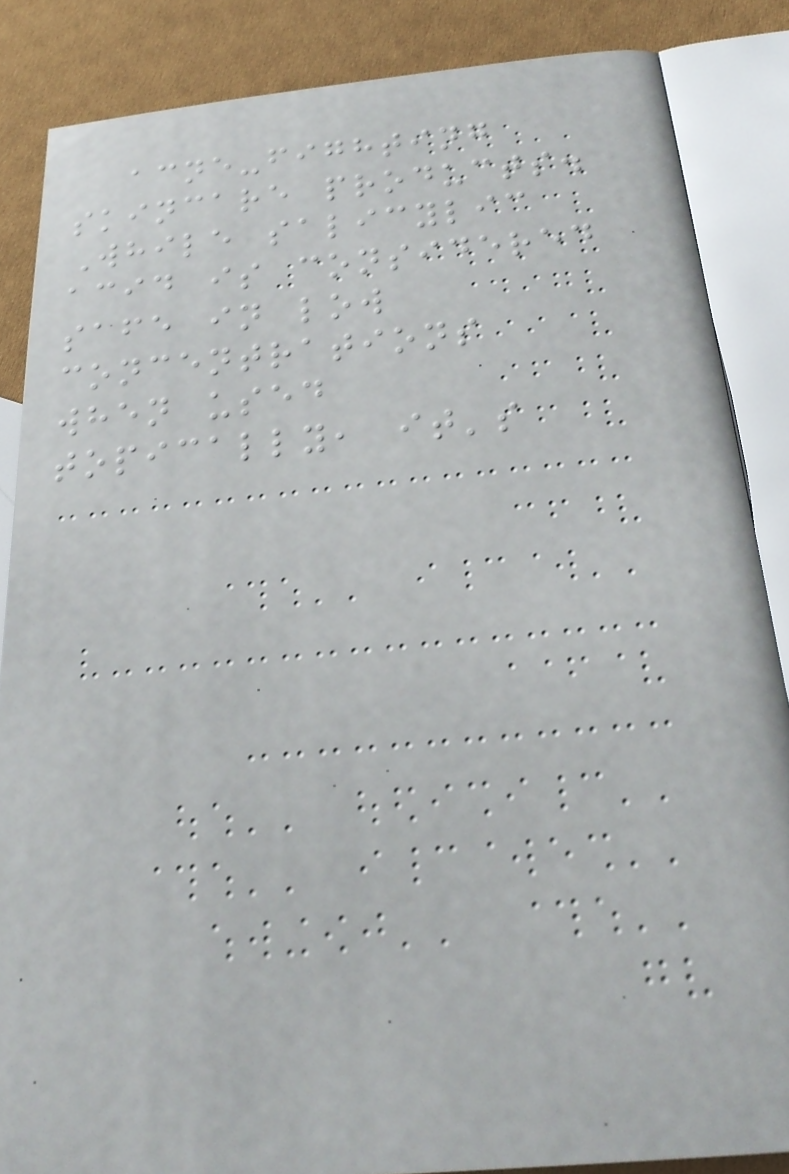acne-fighting
skincare products.
While salicylic
acid is considered
safe in low
concentrations
when used
topically, it's
